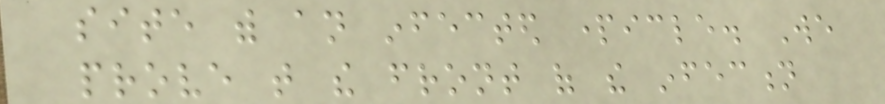site with an infected particle. We
prove that the front of the infection
